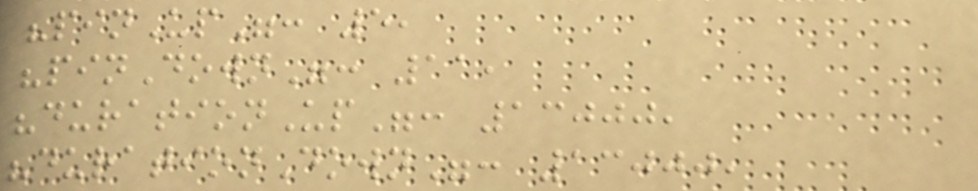"pinUp": 5,
"pinDown": 11,
"durationUp": 13000,
"durationDown": 13000,
